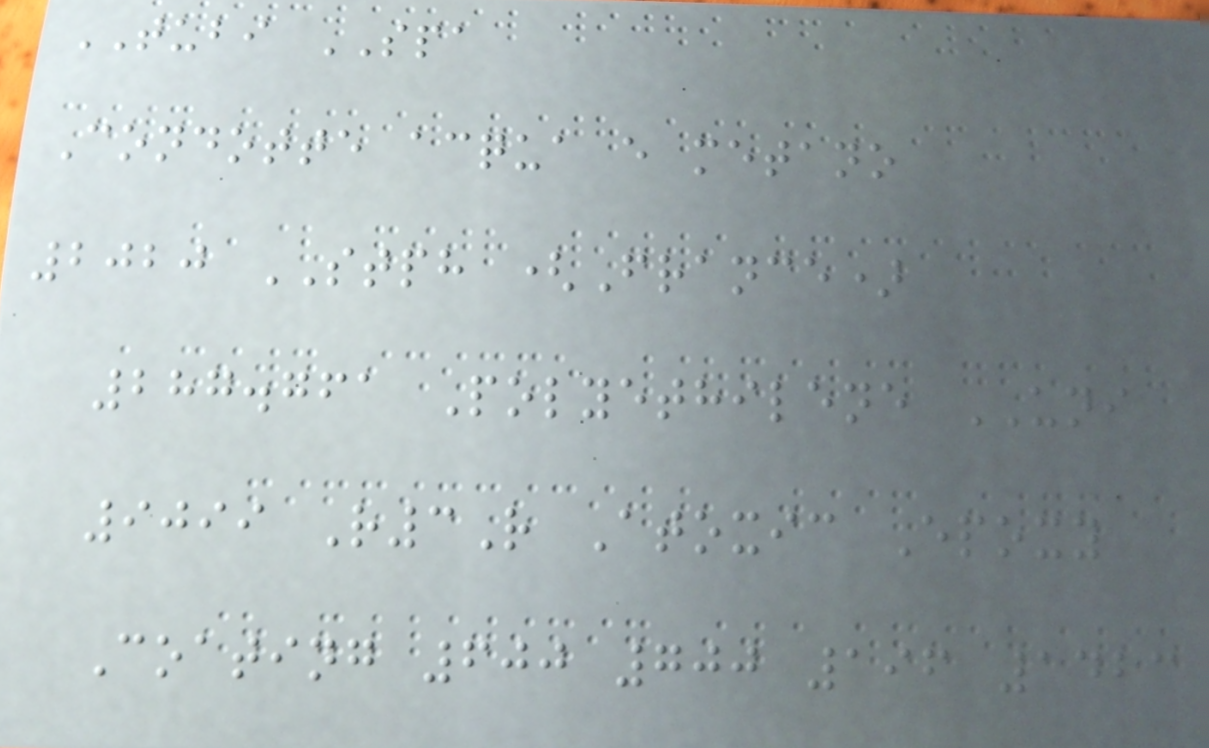TUBI SPA
Condotte acqua e metano
2020 STPH (France)
287.761 Polyethilene UNI
9099 R3R Atoxic Epoxy
Coating 600 700 196 1423
